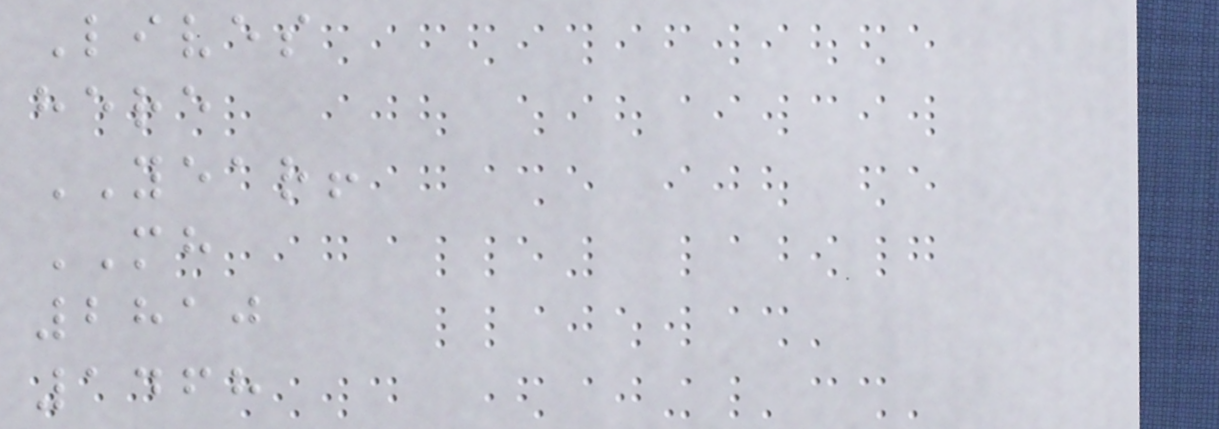Lives
here
YEAR!
MH
2810
1468
